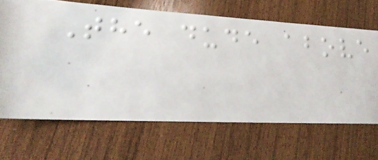The dude above
